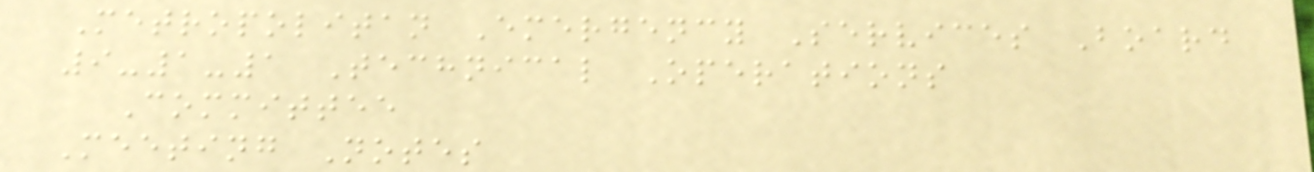Metropolitan Emergency Services Board
9-1-1 Technical Operations
Committee
Meeting Notes
